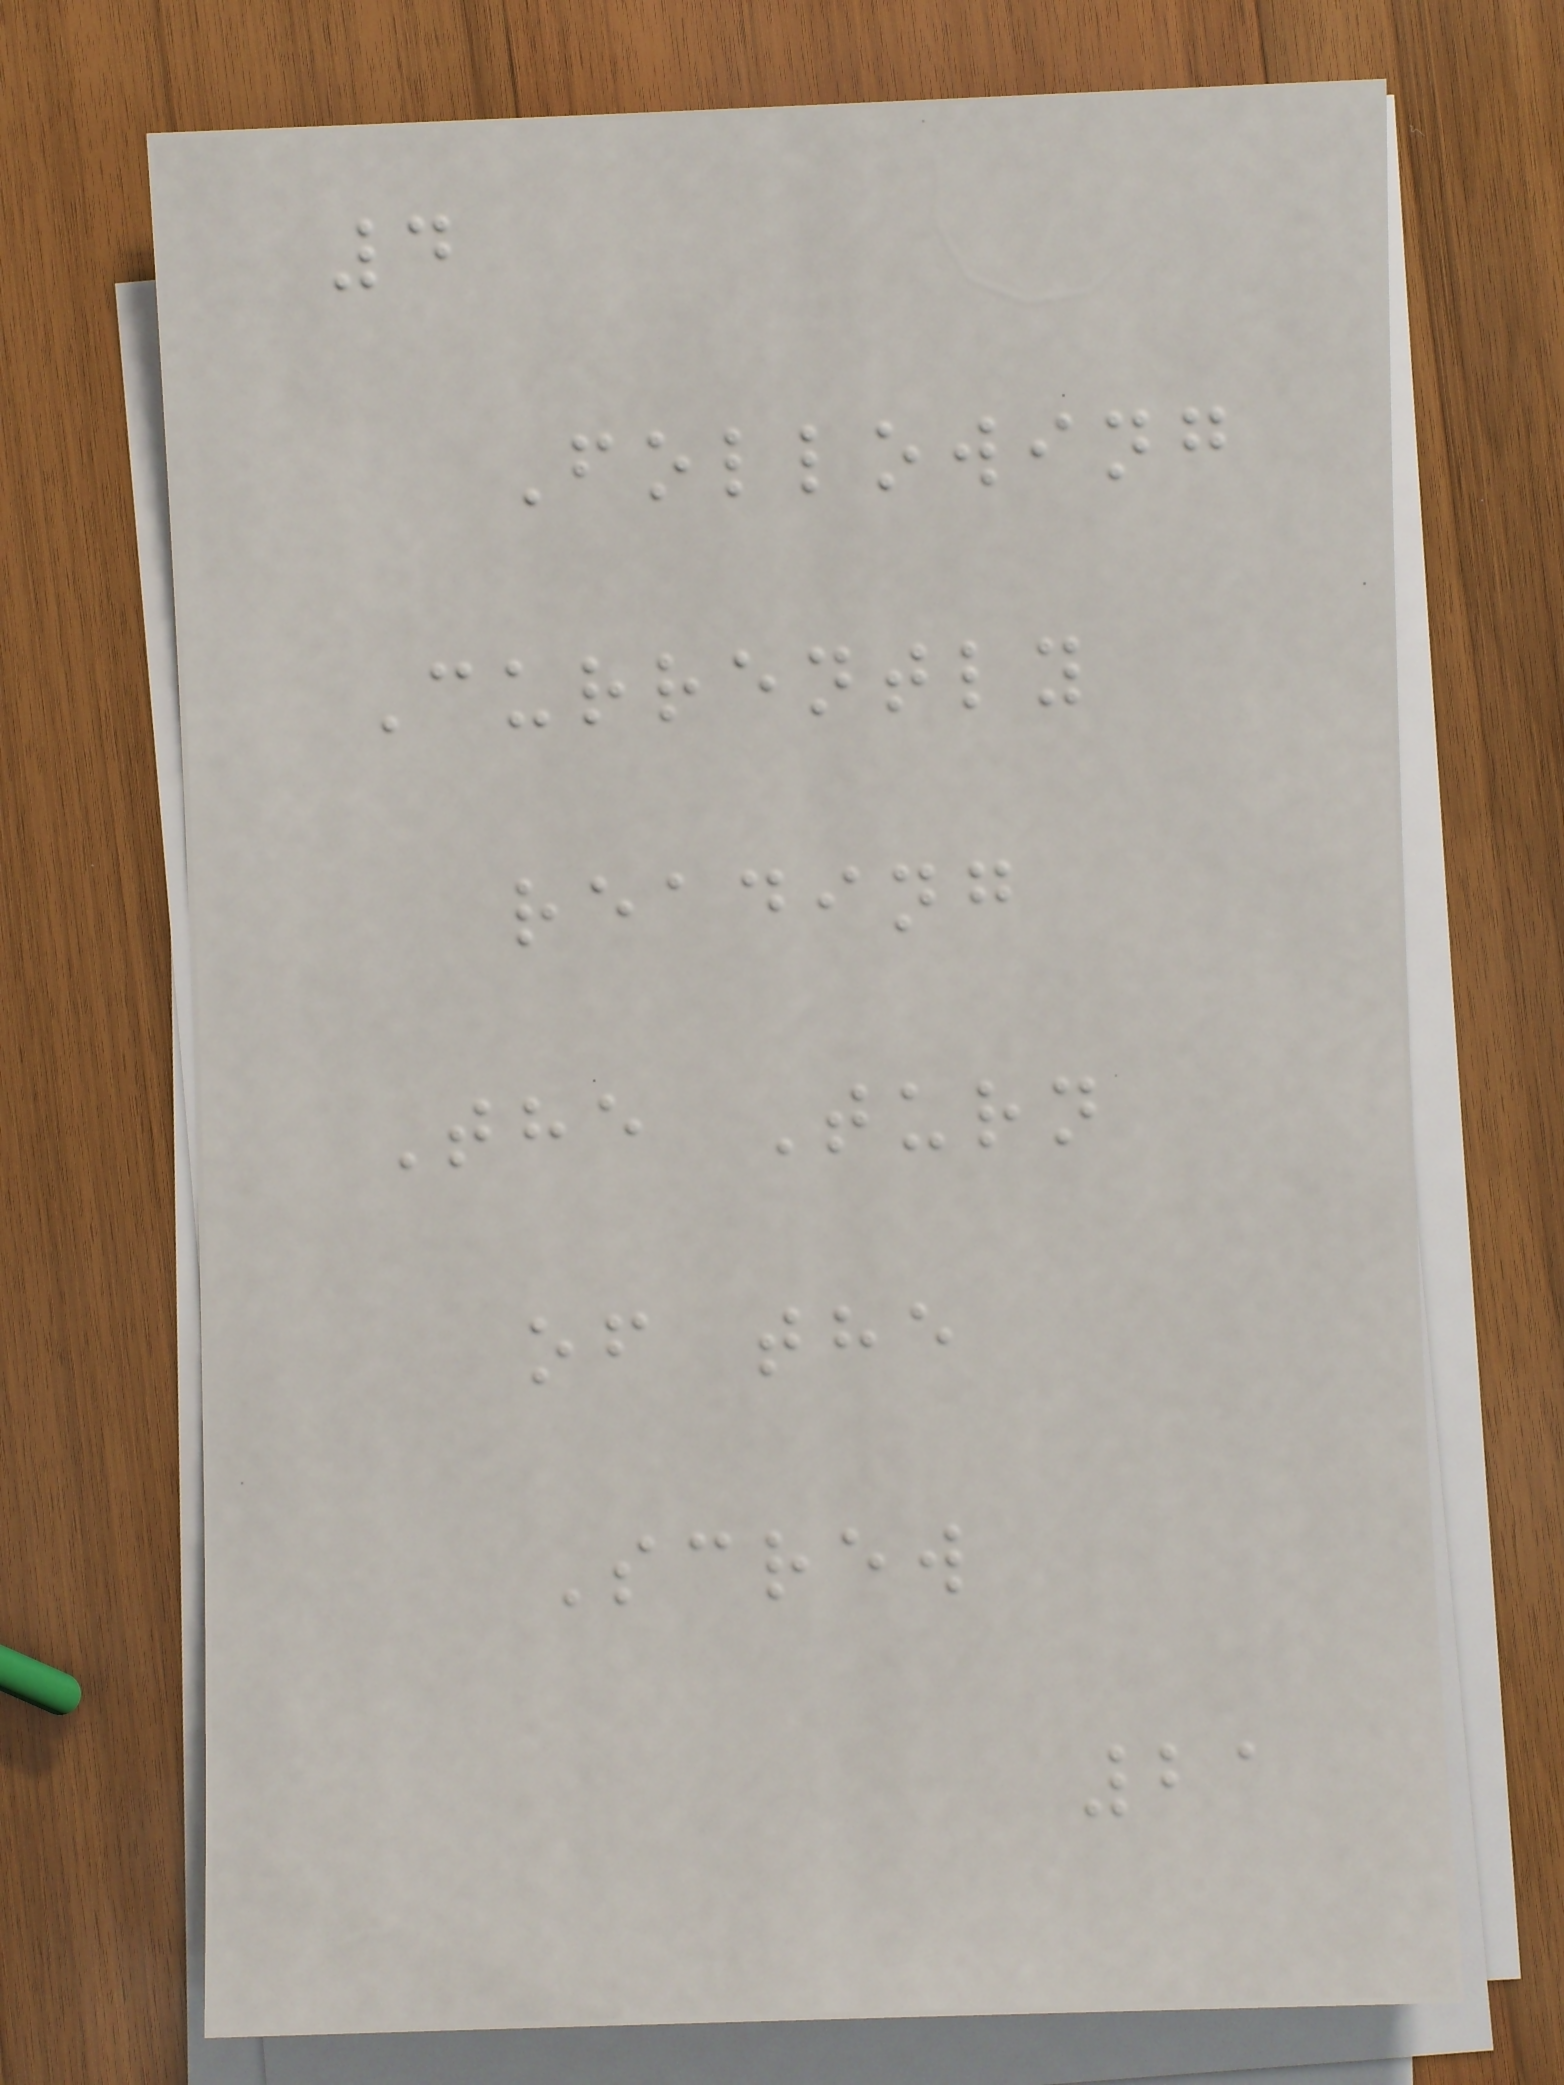4
Following
Currently
reading
The Turn
of the
Screw
21
